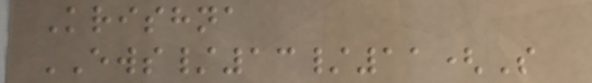Krishna
EWS/13/11(S
